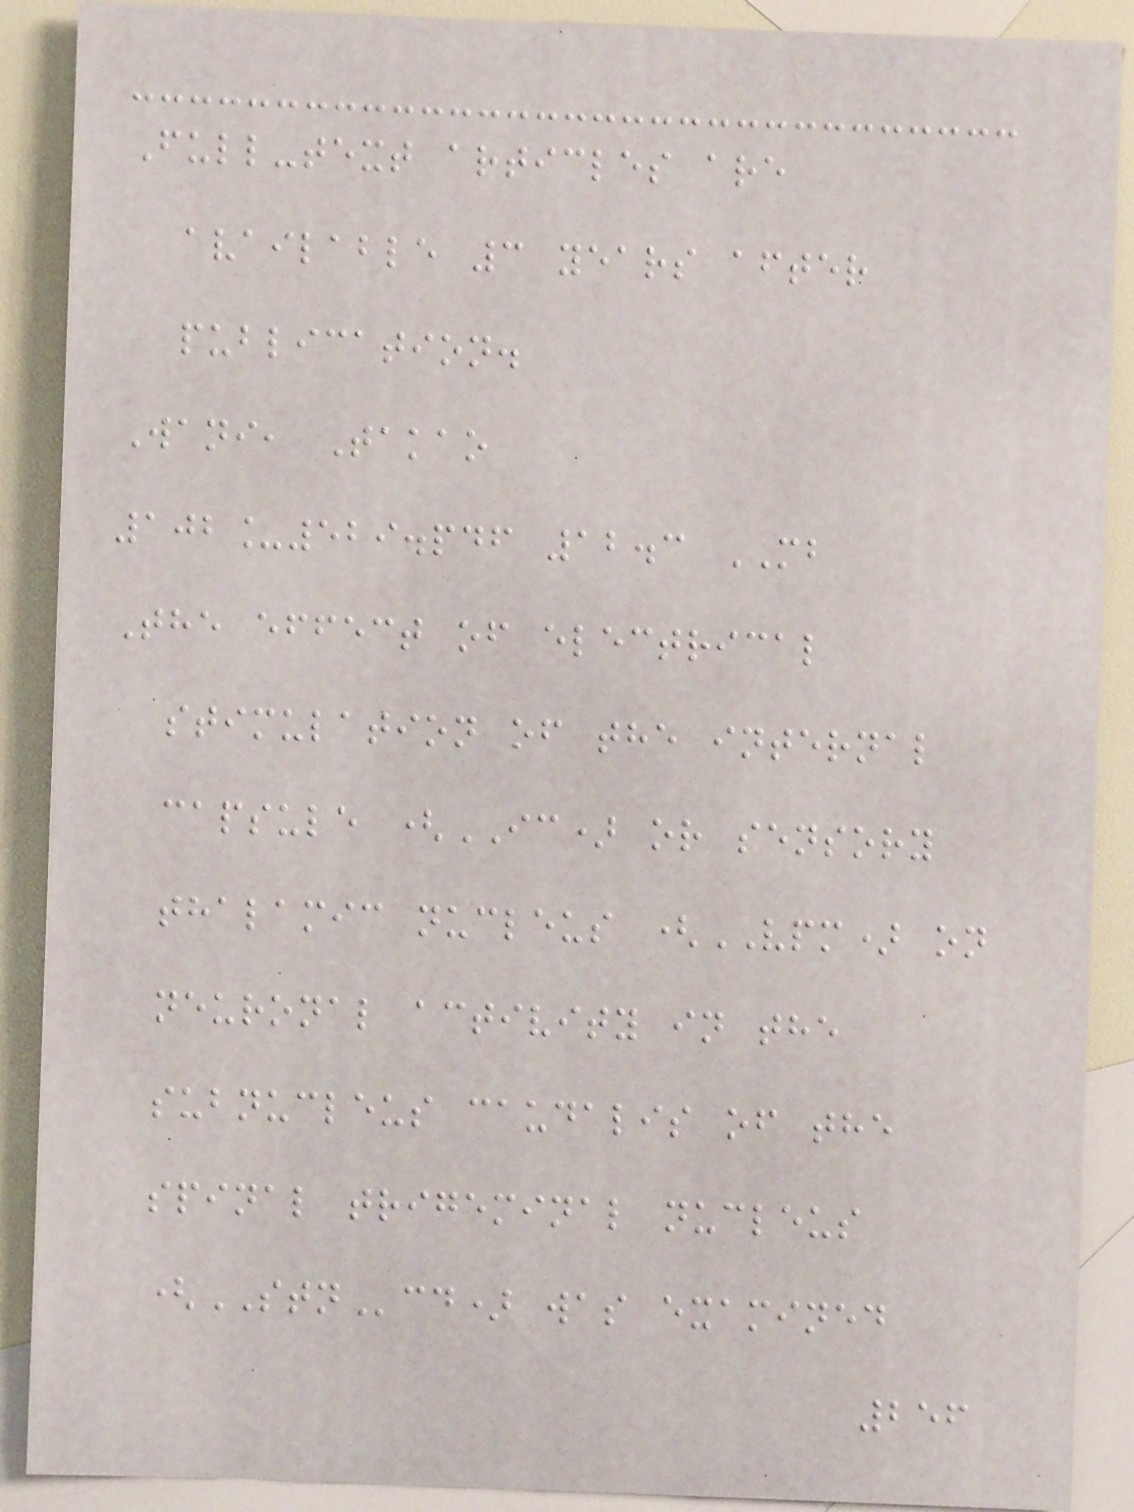Full-text articles are
available 3 years after
publication.
Wani, Takao
102_529.pdf 12.3 MB
The effect of electrical
stimulation of the internal
capsule (IC) or sensory
thalamic nucleus (VPM) on
neuronal activity in the
subnucleus caudalis of the
spinal trigeminal nucleus
(STNcd) was examined
256
